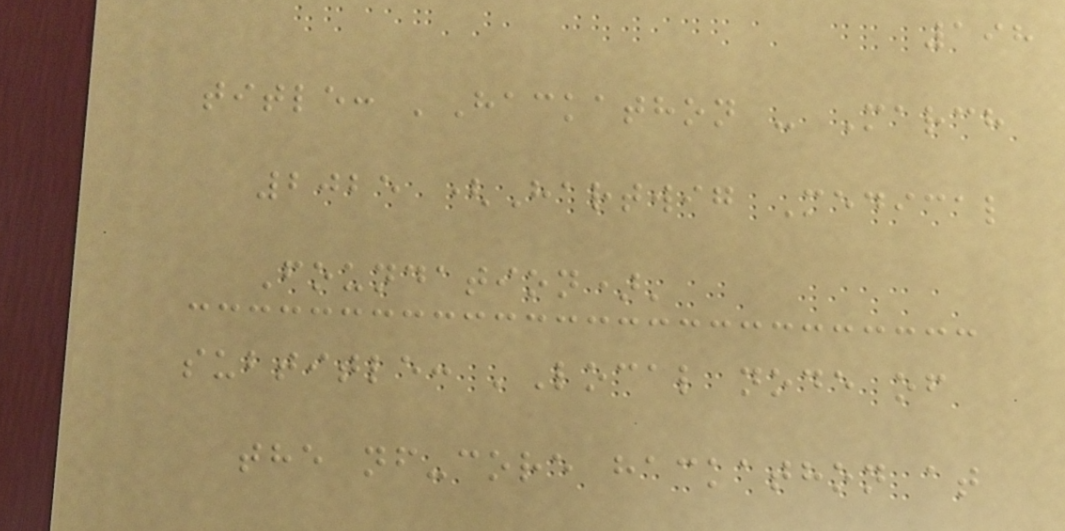198
title: 'Hackathon - March
2025 (Hartwig Medical
Foundation)'
subtitle: 'Local node of
the nf-core hackathon at
